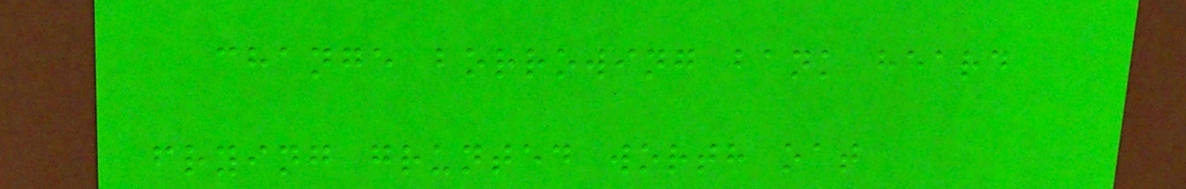change borrowing bank heard
frying grunted worth oat
